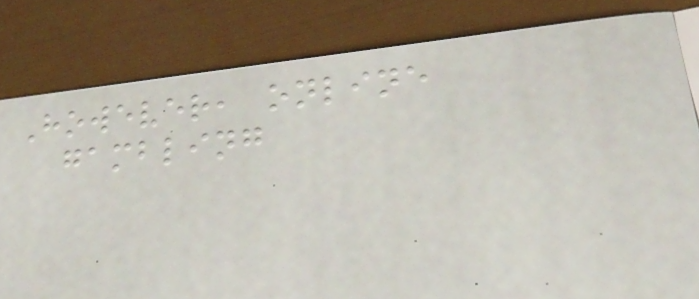However, online
gambling
